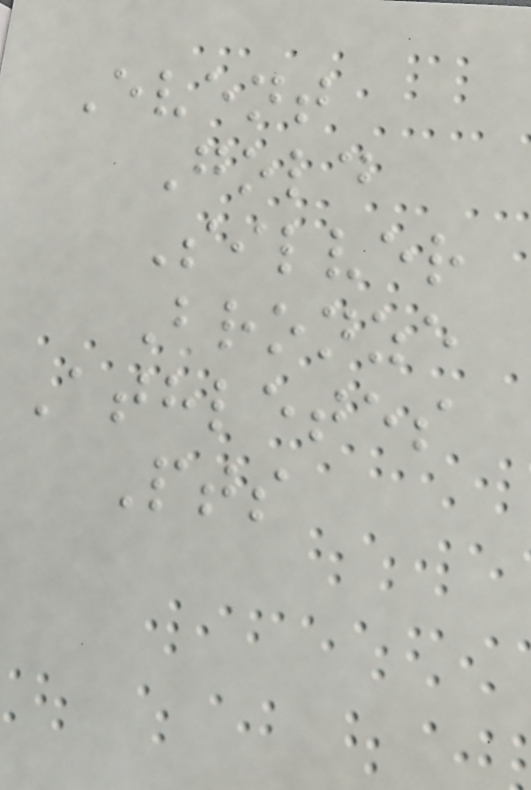Event
Gold
Silver
Bronze
Athletes
Pts
